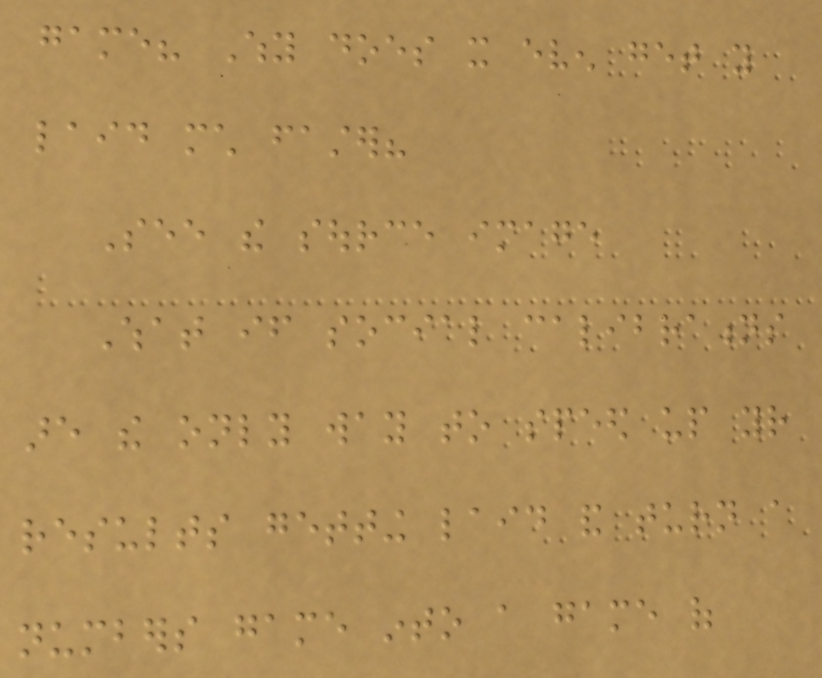game? Why does it even get you
laid much faster?
See the source image
What if social calibrations
are the only way to speed up your
results getting laid and turn a
numbers game into a game of
